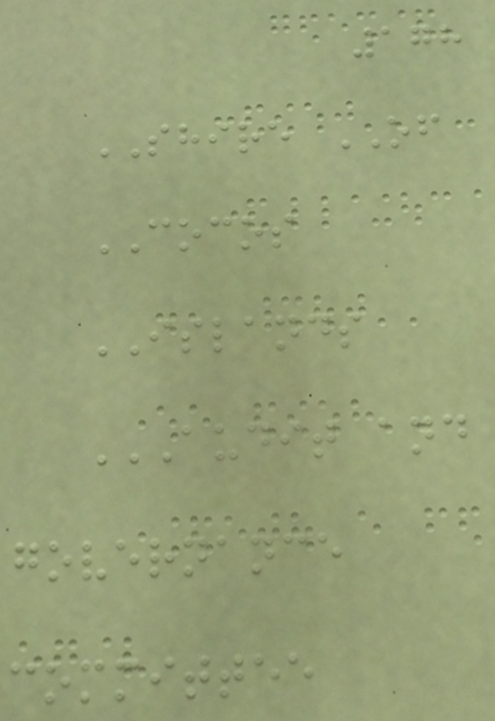178
SHIRE OF
COCOS
ISLANDS
AUDIT AND
GOVERNANCE
COMMITTEE
